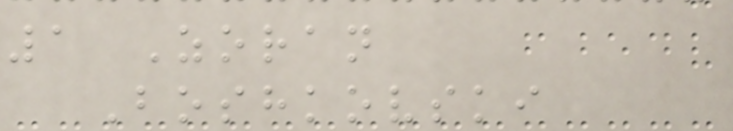1 Zoran
Boshkovski
